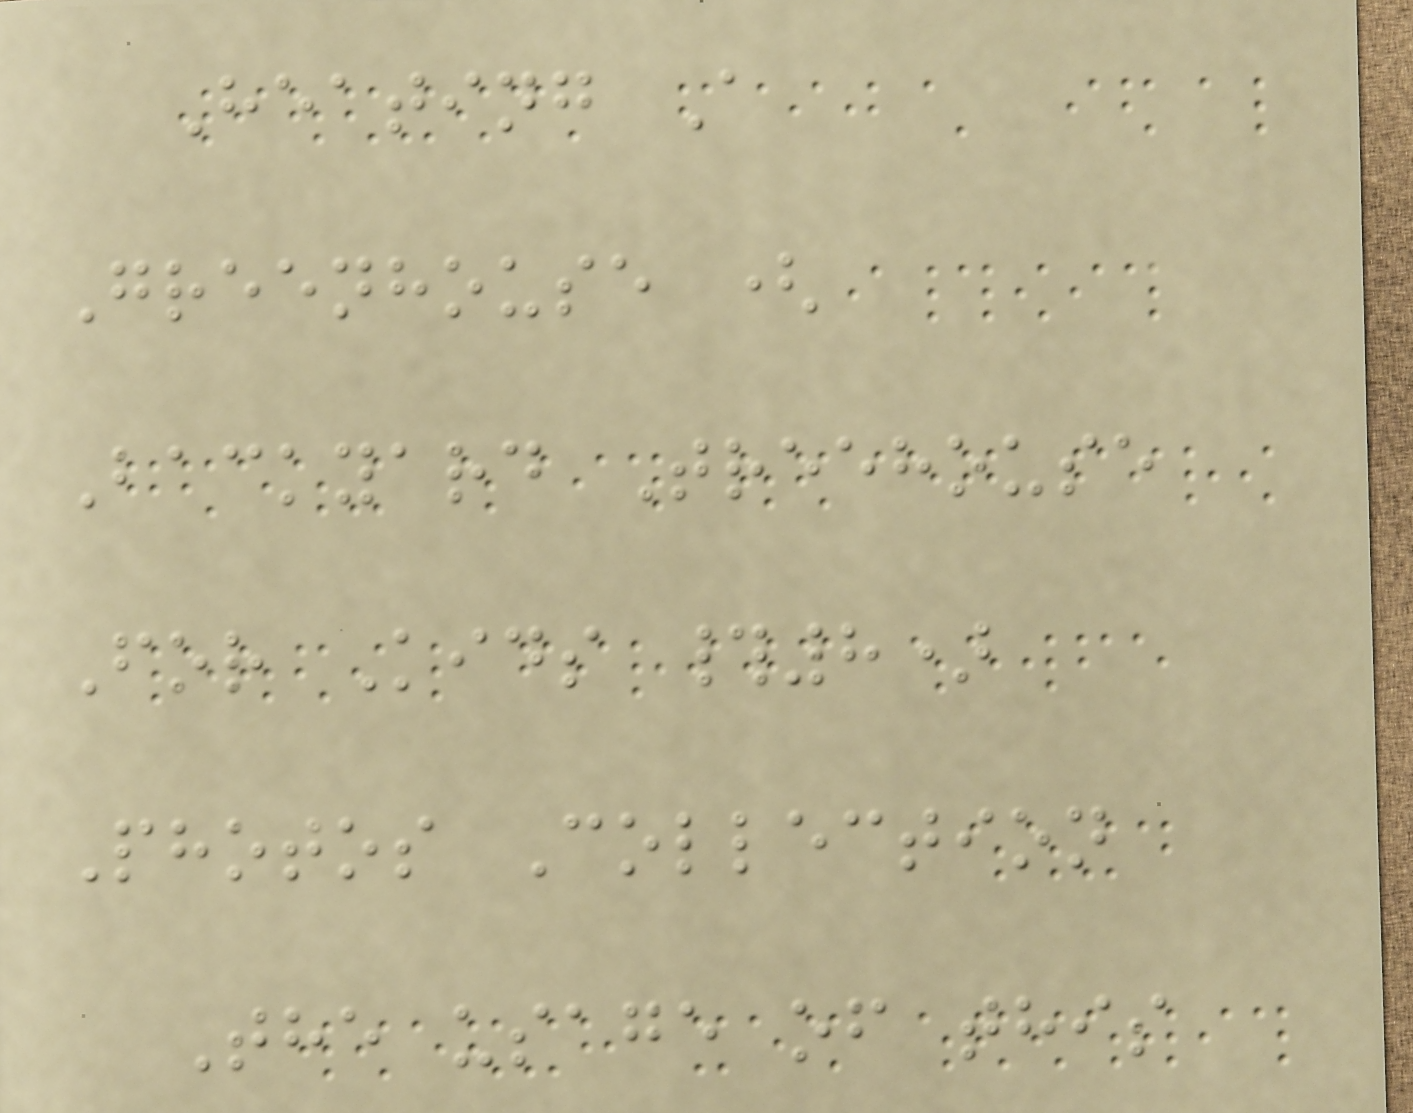Heating A
Greenhouse (
Backyard Treehouse
For Kids #8)
Photos Collection
The usage of this
